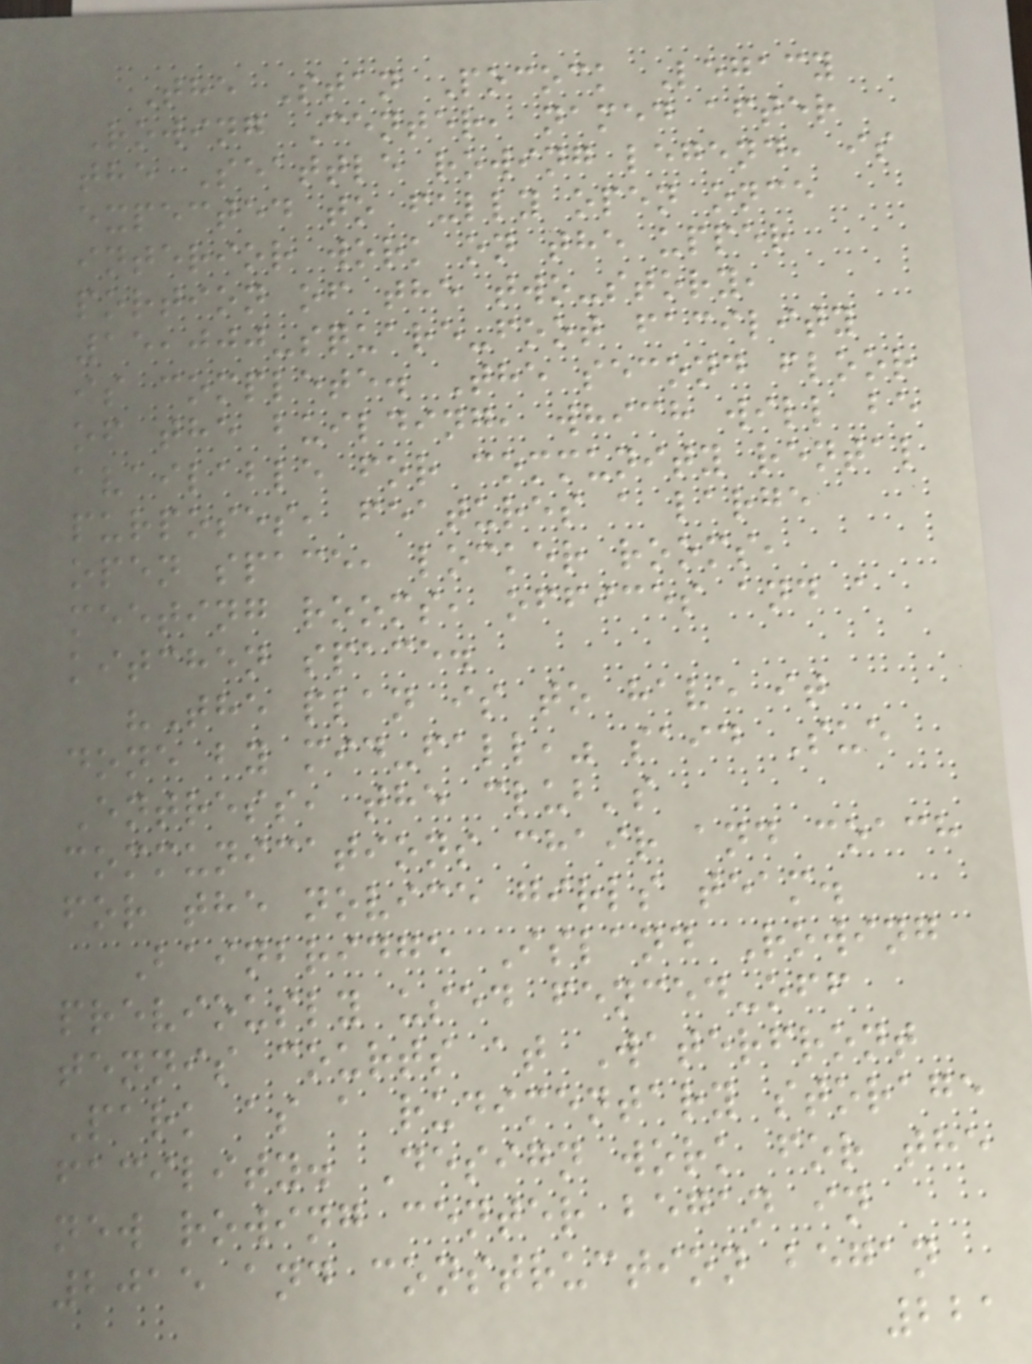The Stan Pocock Legacy
Rowing Center, named after
the Seattle rowing legend, is
expected to fully open once
interior work on the upper
portion of the two-story,
15,000-square-foot facility
is complete. The second floor
of the building, which will be
available for community rental
purposes, features a large
open space, locker rooms,
meeting rooms, offices and a
kitchen space.
"The plan is to have it
done by mid-fall," said Sue
Entress, the club's
communications chair and coach
for the novice girls team.
Bainbridge Island Rowing
previously used fenced-off
tennis courts at Waterfront
Park as a rudimentary storage
facility. Design work for the
new rowing center began in
2015 and construction began
221
